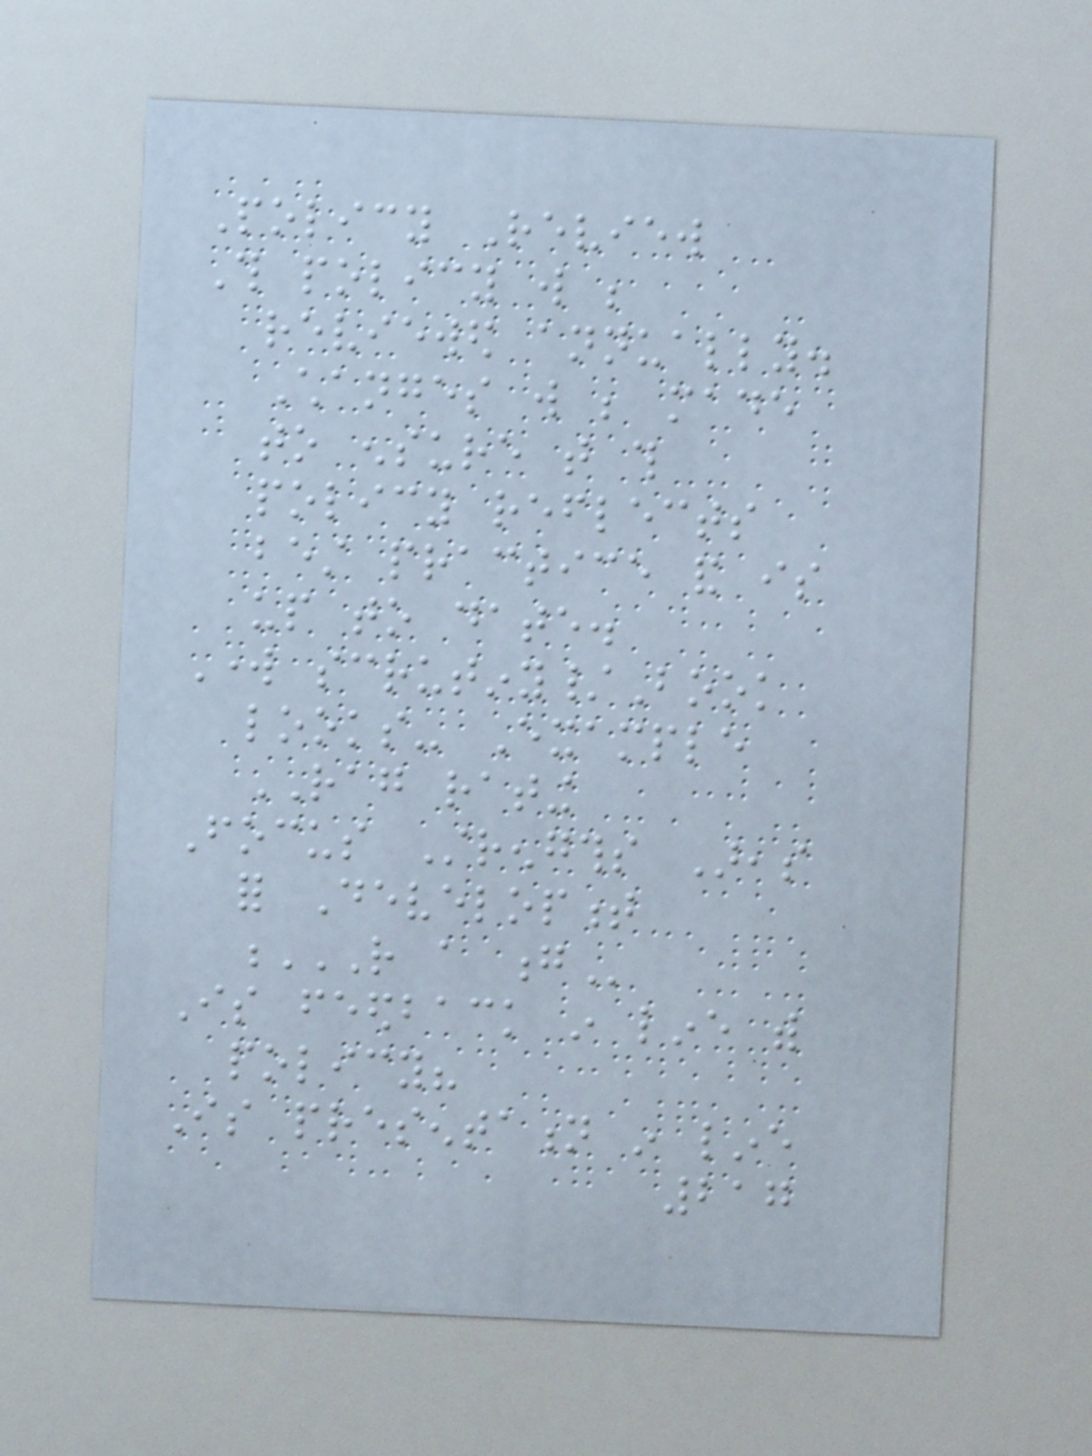Policy Review
This policy will be
reviewed annually.
Changes will be made
to ensure that this
policy reflects
best practice and is
up to date.
Work scrutiny/Book
looks- Example
RAG rating
Focus Strengths Areas
for Development
R A G
Is feedback in line with
policy?
Is presentation in line
217
